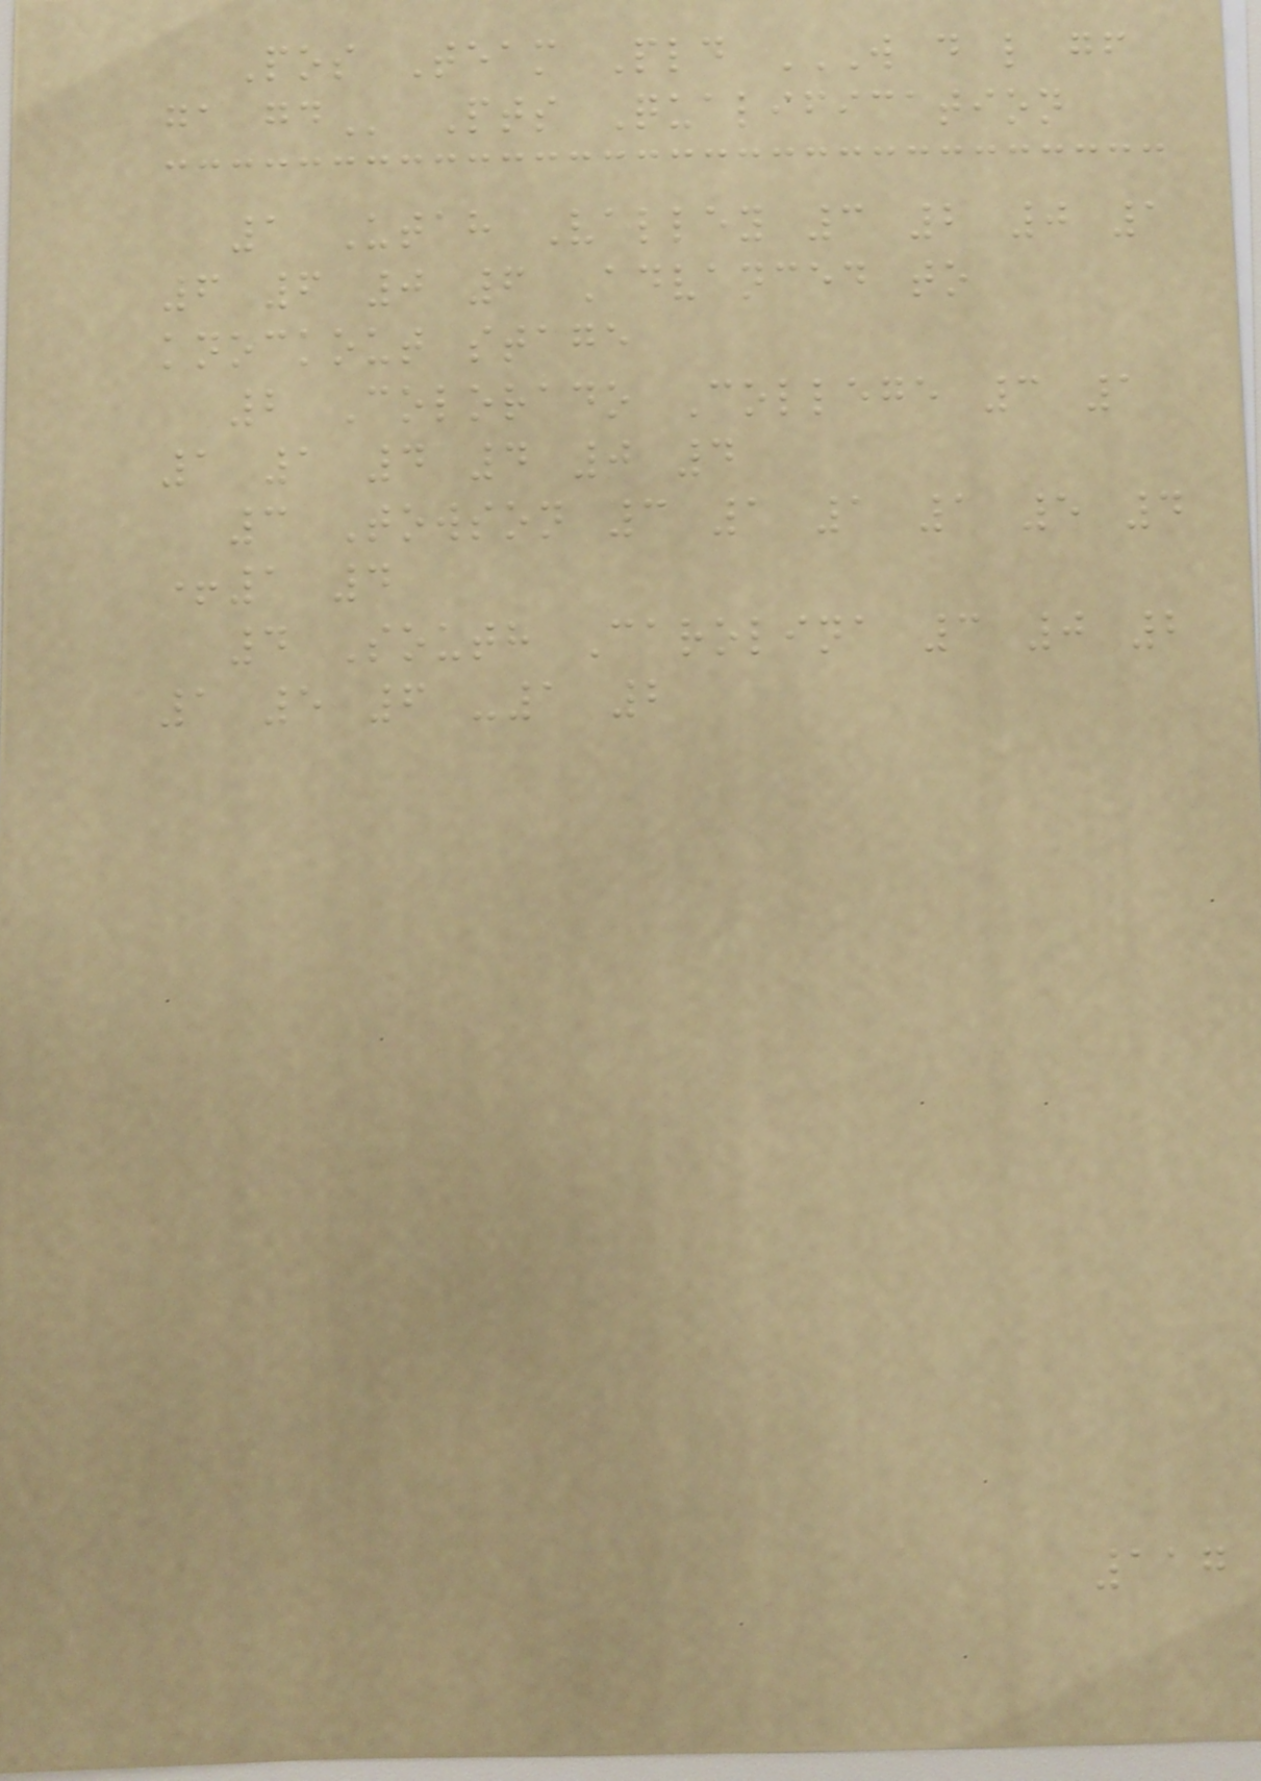Pos Team Pld W D L GF
GA GD Pts Qualification
1 Utah Valley 3 2 0 1
6 6 0 6 Advanced to
knockout stage
2 Colorado College 3 1
1 1 4 4 0 4
3 Towson 3 1 1 1 5 4
+1 4
4 South Carolina 3 0 2
1 5 6 -1 2
117
